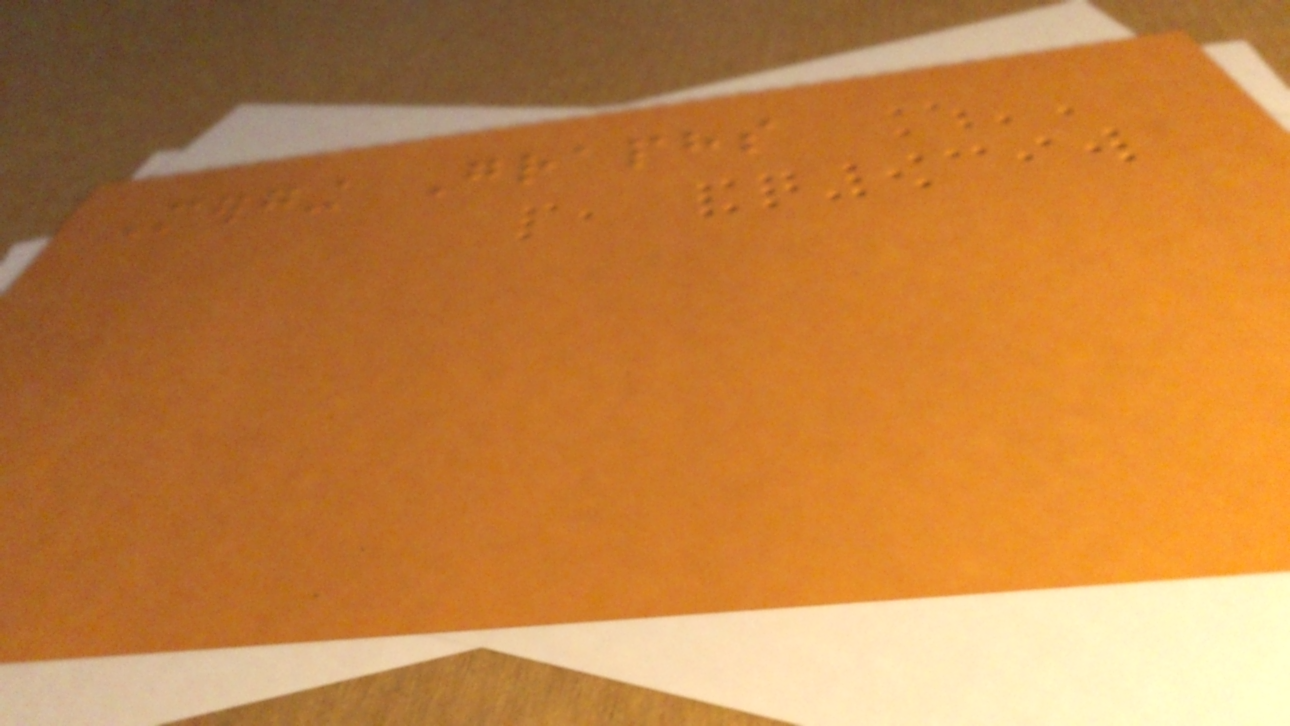Merging Graphs
